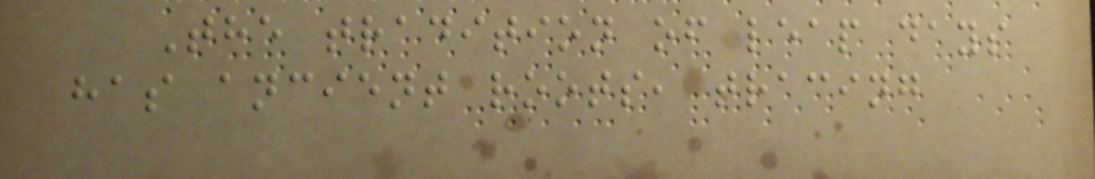The tradition of leap days
has ancient roots, tracing
